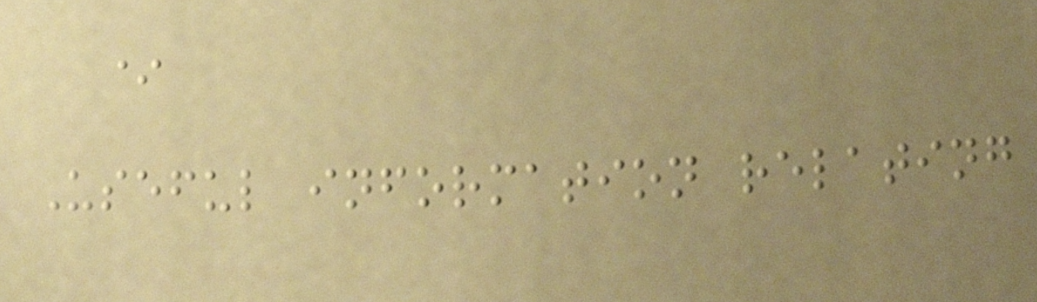*
Useful information relating
